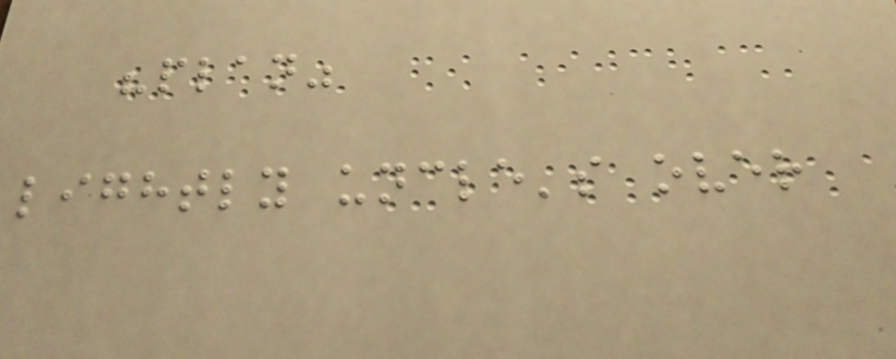"plan"
lightly uncle's over
